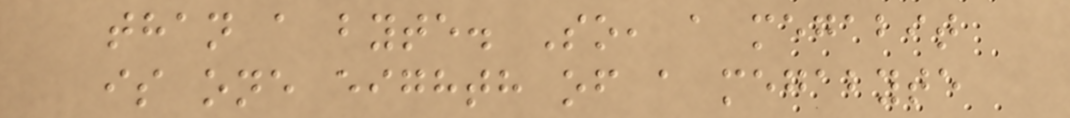than a byte. So, a megabit
is one eighth of a megabyte
